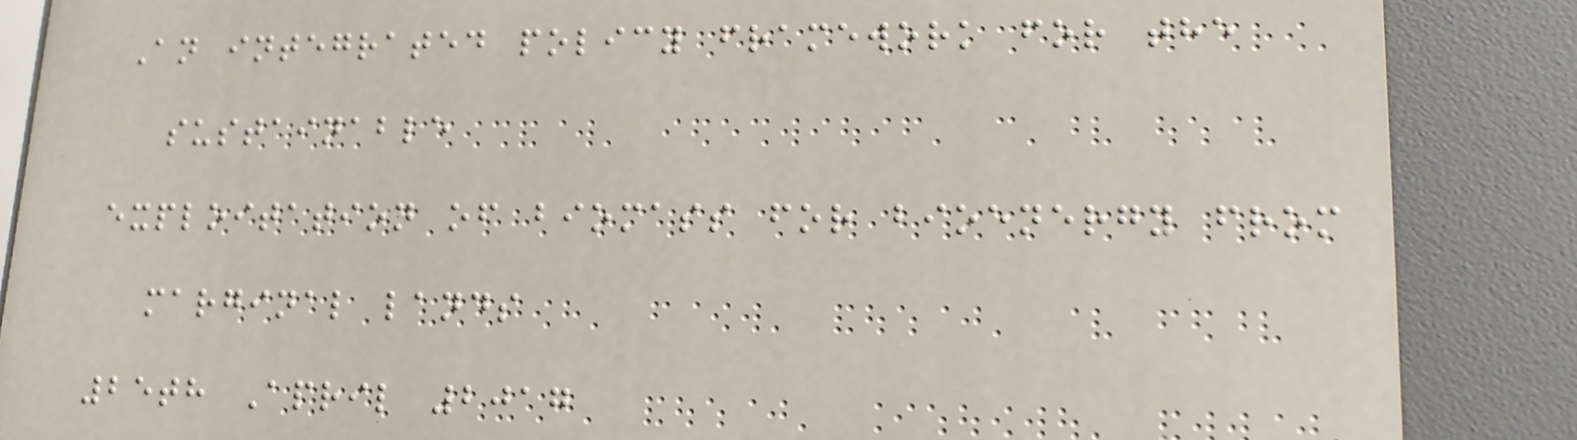An integrated policy framework for the
sustainable
exploitation of biomass for bioenergy from
marginal lands
25th April 2017
